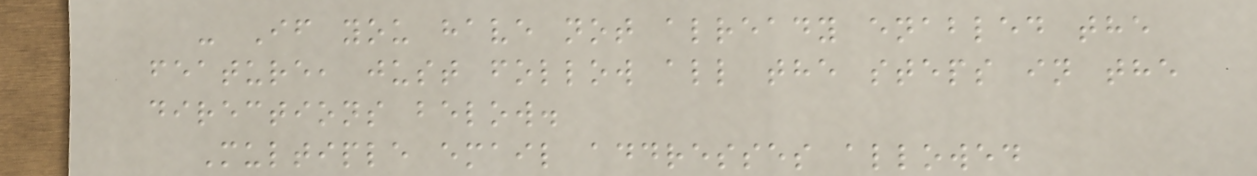- If you have not already enabled the
feature, just follow all the steps in the
directions below.
Multiple email addresses allowed
